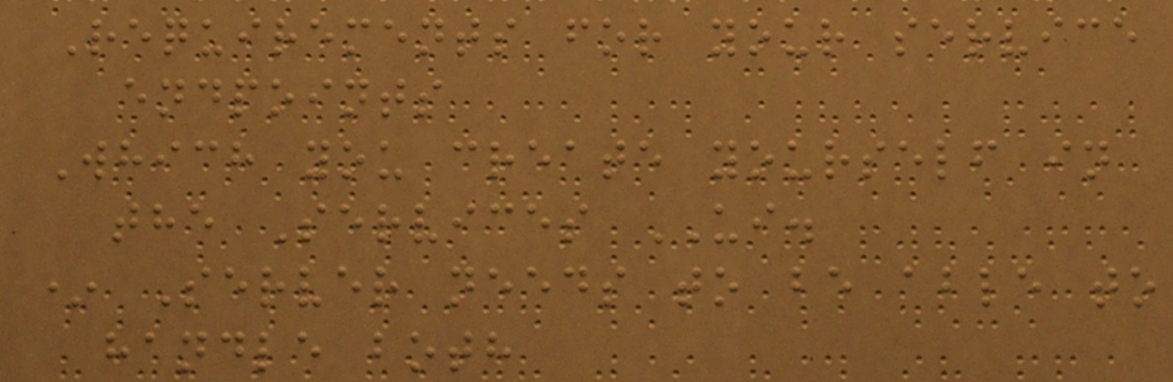Requirements for your service
endpoints
Which you create yourself in
the Services UI.
* Server needs to be able to
handle both
